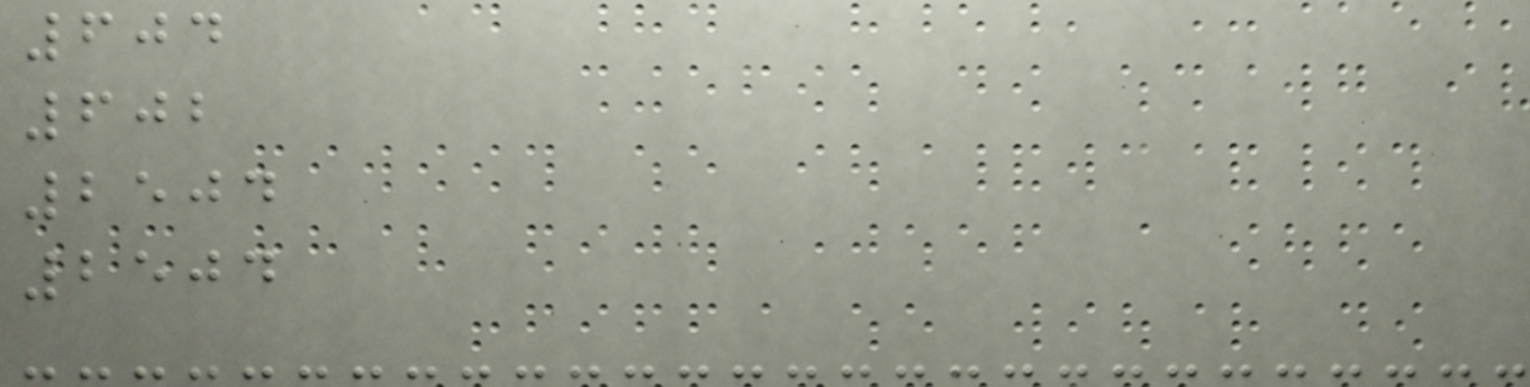604
602
2504
2504
